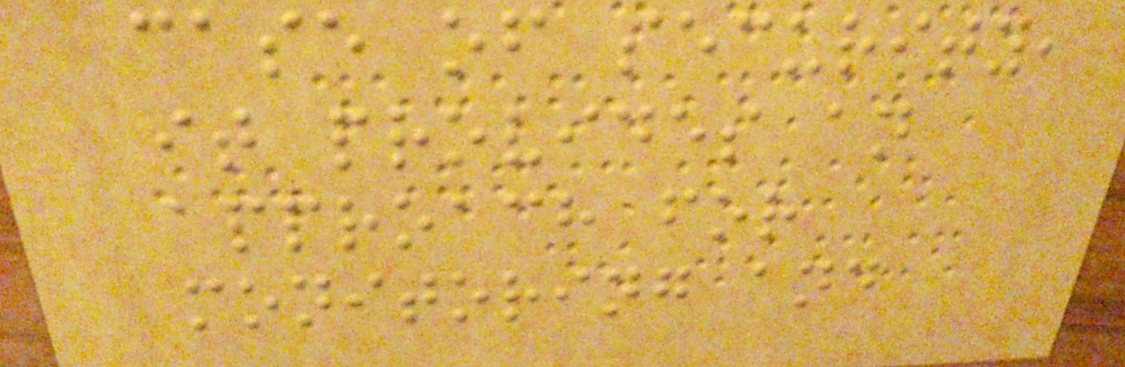case of security,
it provides an
approach for
monitoring and
